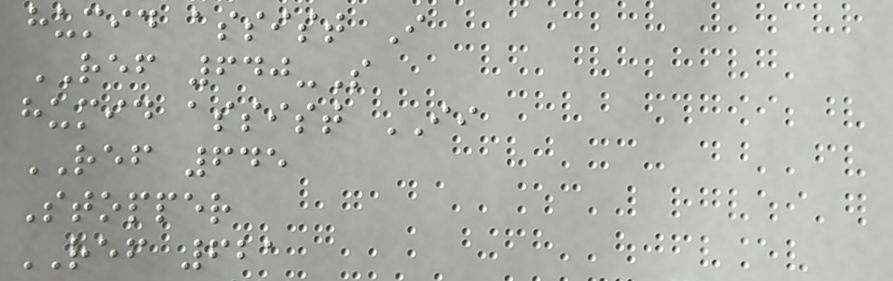humid assist I
REF 640-S
humid assist II
REF 645
Stopper
REF 621
